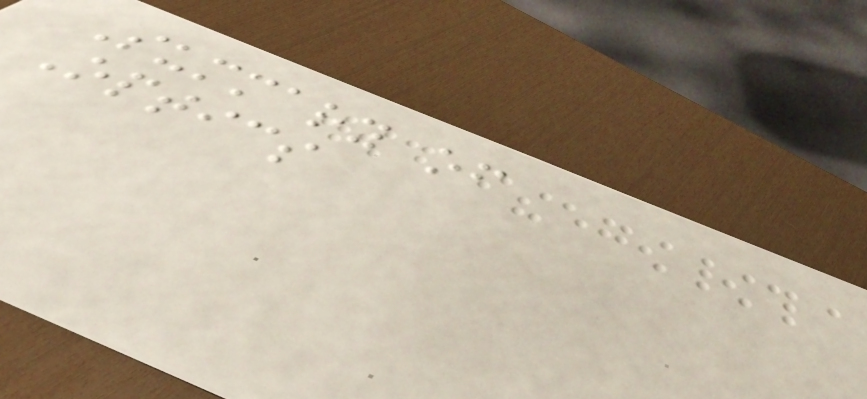Summary of
Optics
